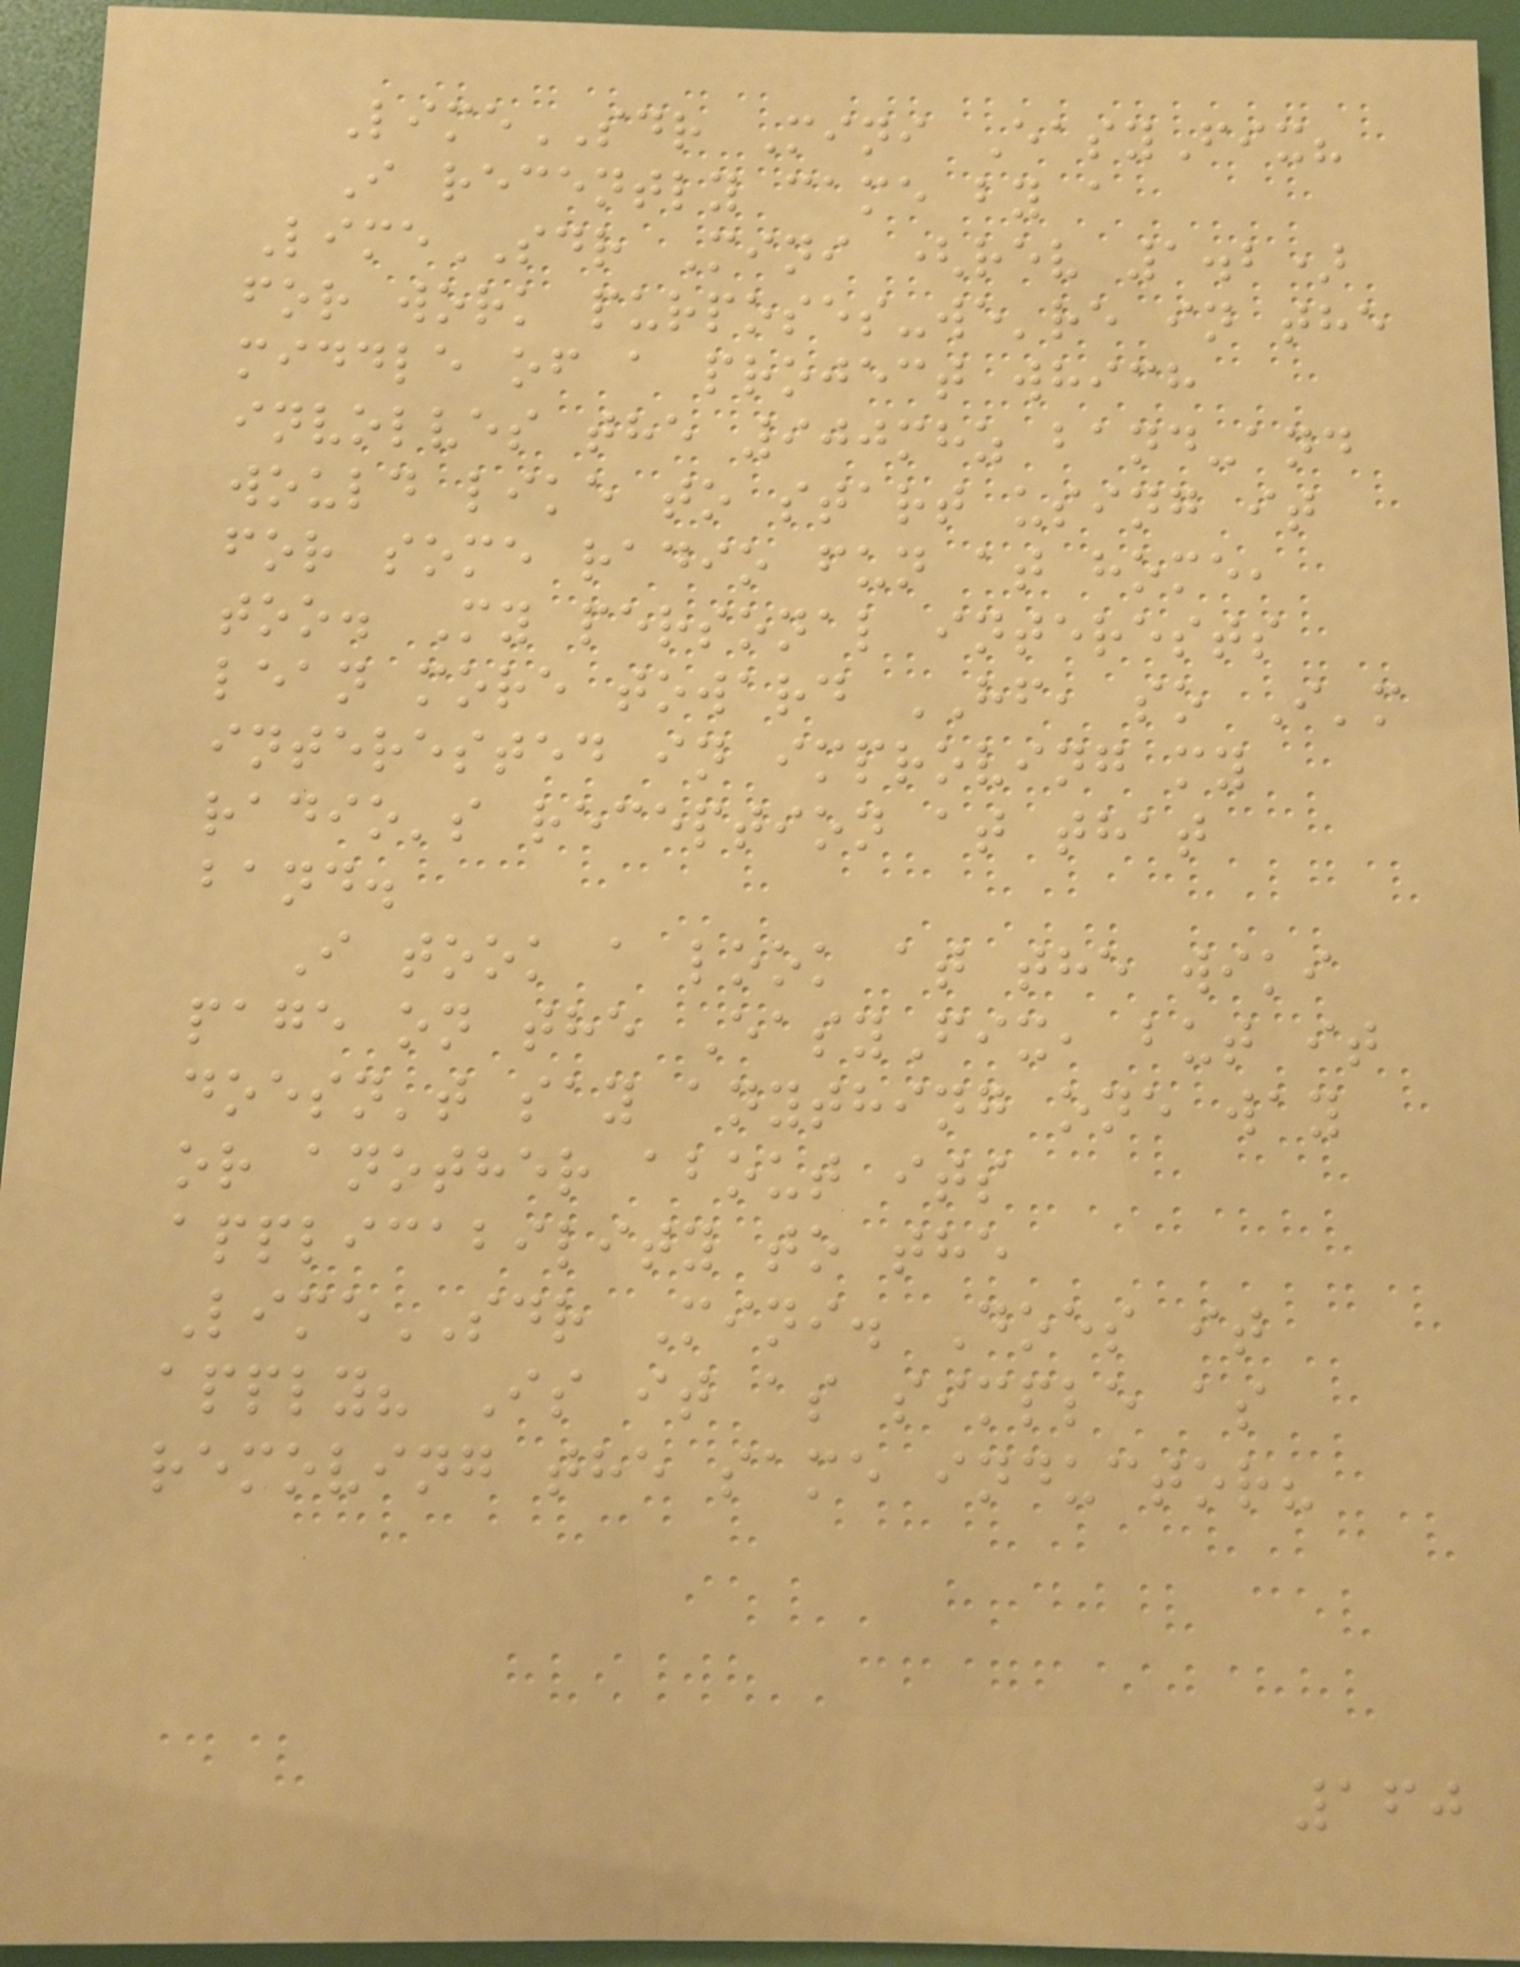LimeSDR Mini EasyFix?
I recently came by a
LimeSDR Mini (rev 1.2)
for work purposes-we're in the
middle of a project which
involves the 900mhz band-and
would like to start using it
for some radio fun at home,
too. My personal interests
lean more toward HF, so I'm
interested in improving my
radio's reception at that
band.
I took a look at the wiki
page on the EasyFix, but it
doesn't say anything one way
or another about its
applicability to the
LimeSDR Mini. Does it
apply? Is it as simple as
removing the same inductor?
160
